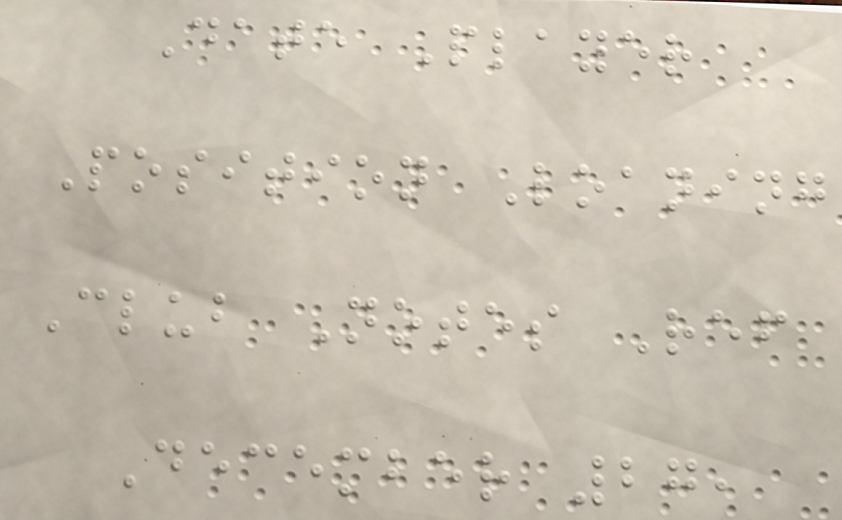Date Player
Position Loaning
Club Notes Ref
December 27,
